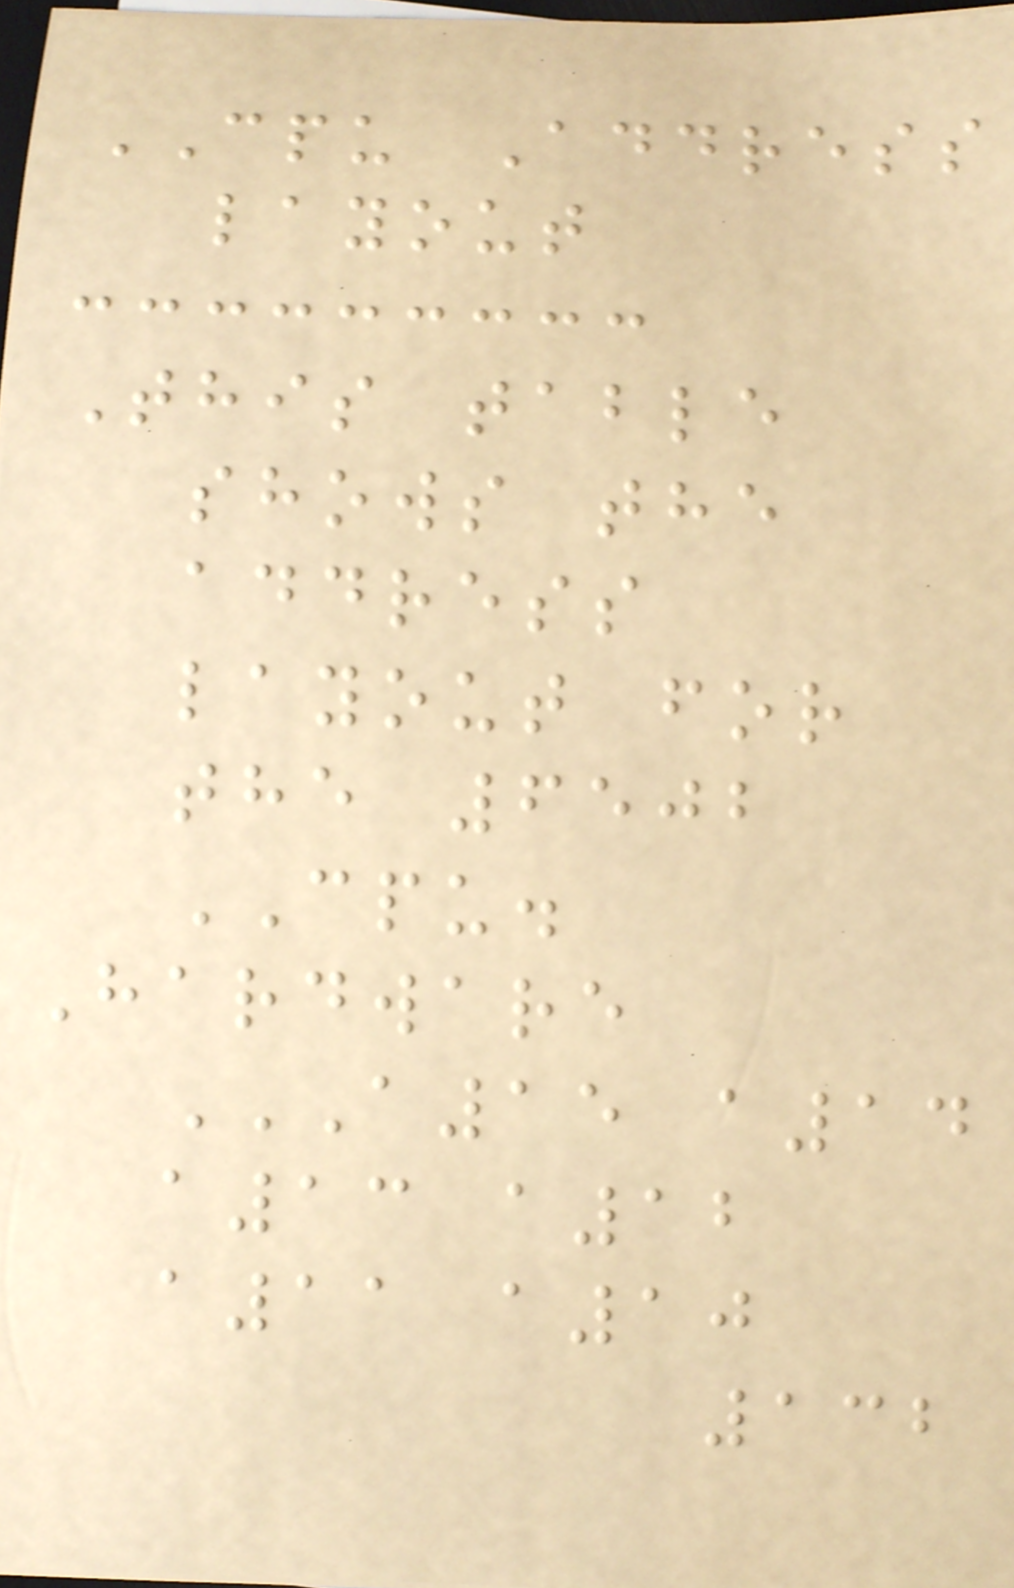CPU Address
layout
This table
shows the
address
layout for
the 6502
CPU.
Hardware
A15 A14
A13 A12
A11 A10
132
